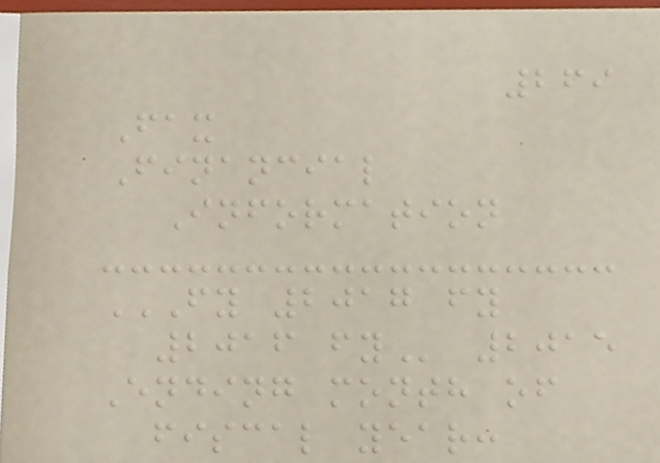269
Fax
Financial
Information
FY 2017 FY
2016 FY 2015
Ending month of
fiscal year:
